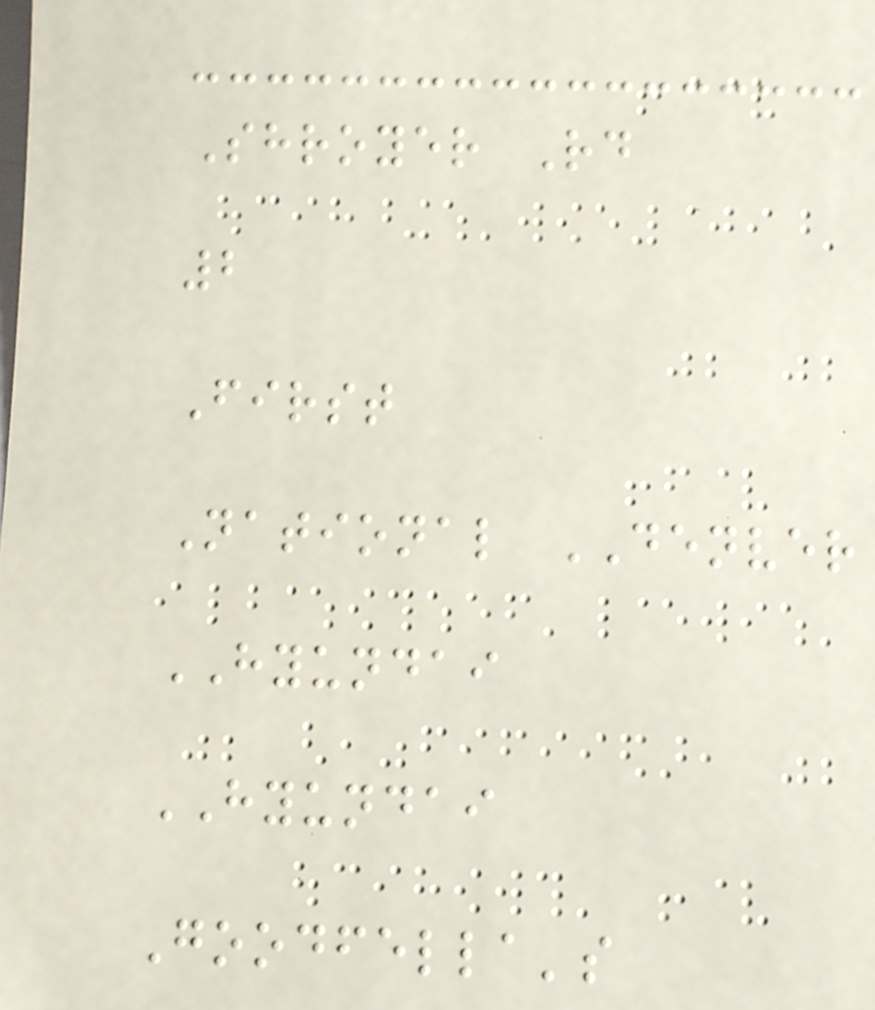Shroyer Rd
2
First
National DENVER
HYUNDAI
HYUNDAI
Goodfella's
